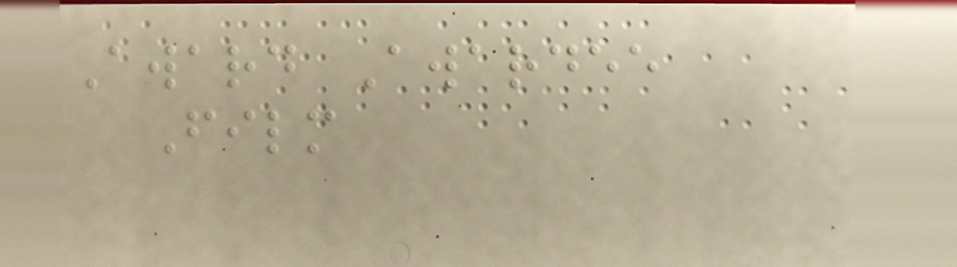Award Awardee
Film
